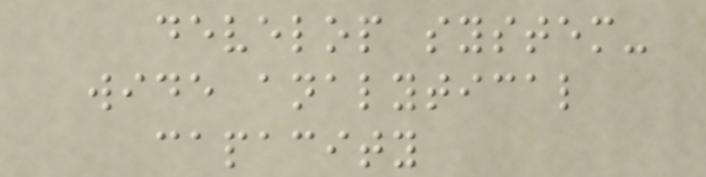develop system-
wide analytical
capacity
